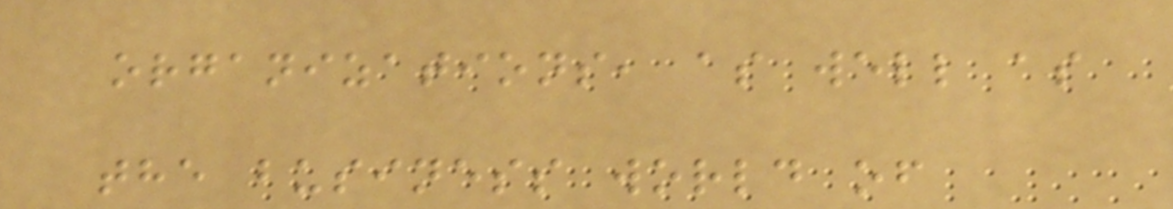organizations, as well as
the business world of
